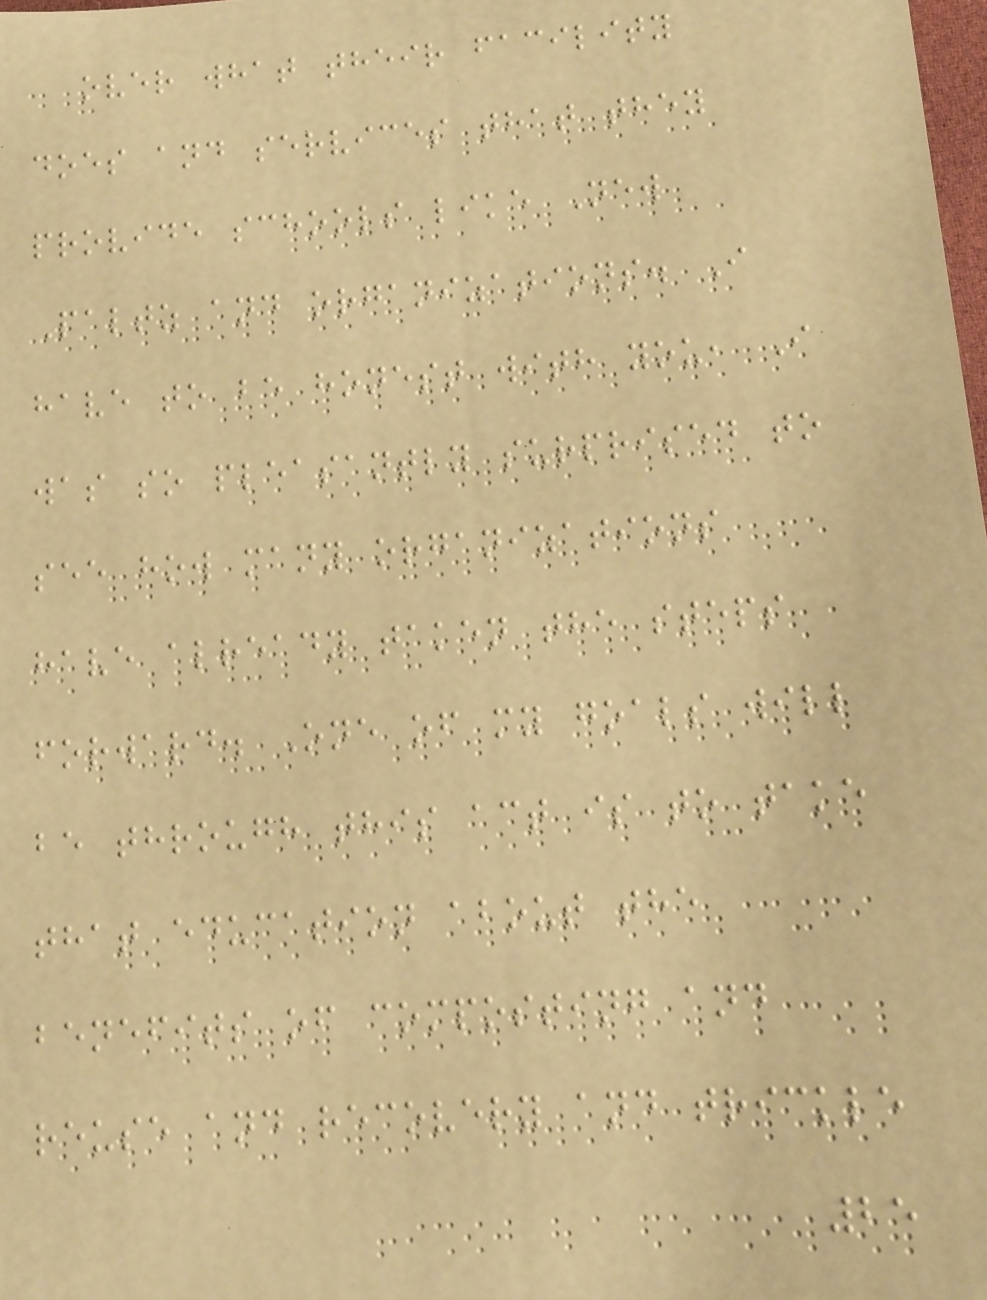over what their facility
does and services that they
provide schools like New
Paltz and organizations. I
have to be honest with you, I
was so pleasantly surprised to
see how many organizations
have already taken the steps
forward. One of my goals will
be through this act is to take
that education about the
benefits of composting and
reuse and recovery and trickle
25
